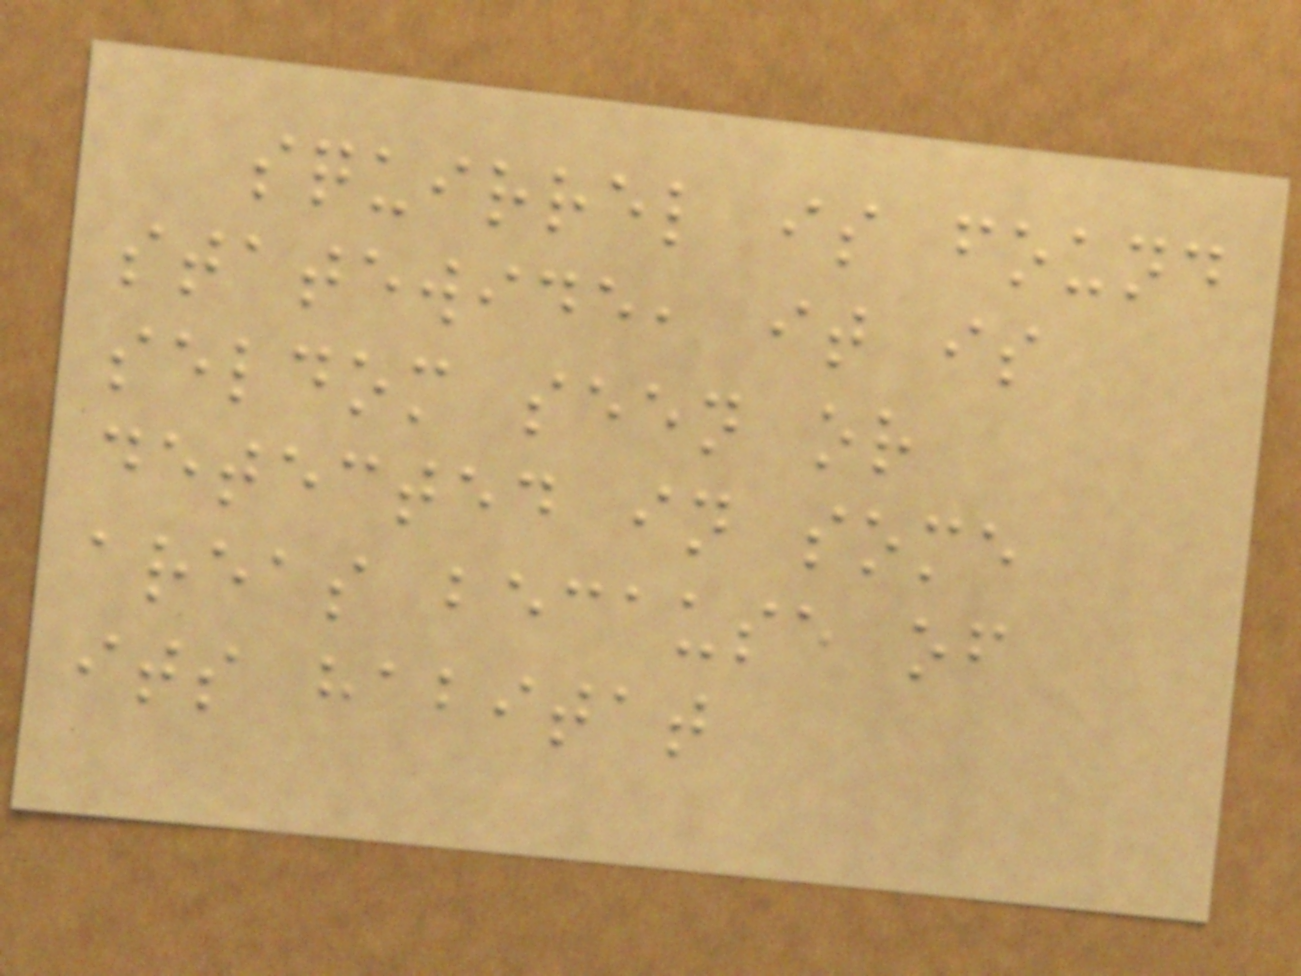squirrel is found
statewide, it is
seldom seen or
detected in some
areas because of
its habitat
